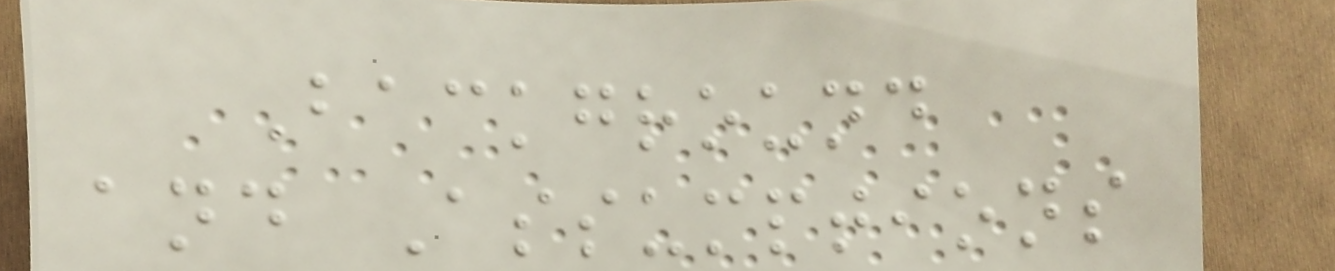Background
and Assumptions
